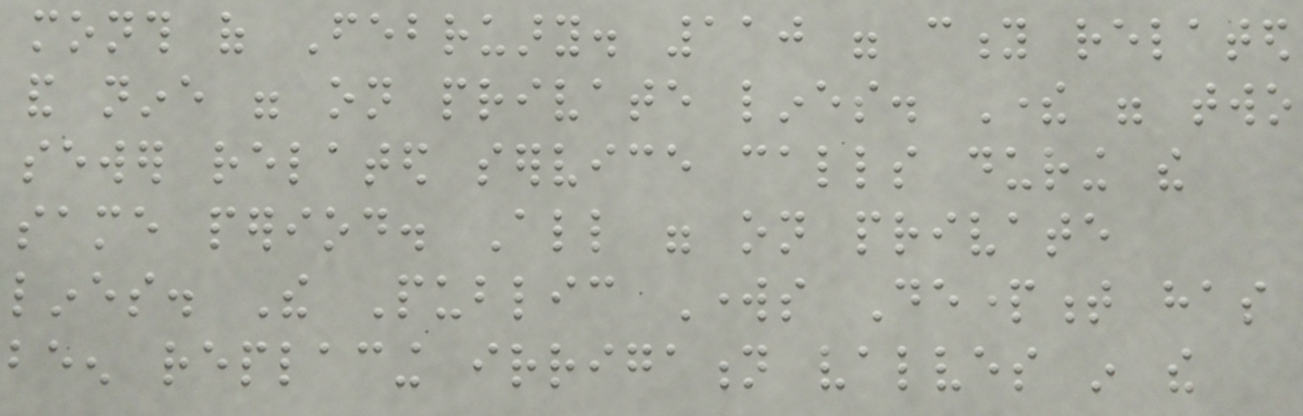month of February. 110 were city related
and nine were on private lines. There were two
sewer related service calls during the
same period. All were on private
lines. The Public Works Department has
been replacing irrigation valves in the
